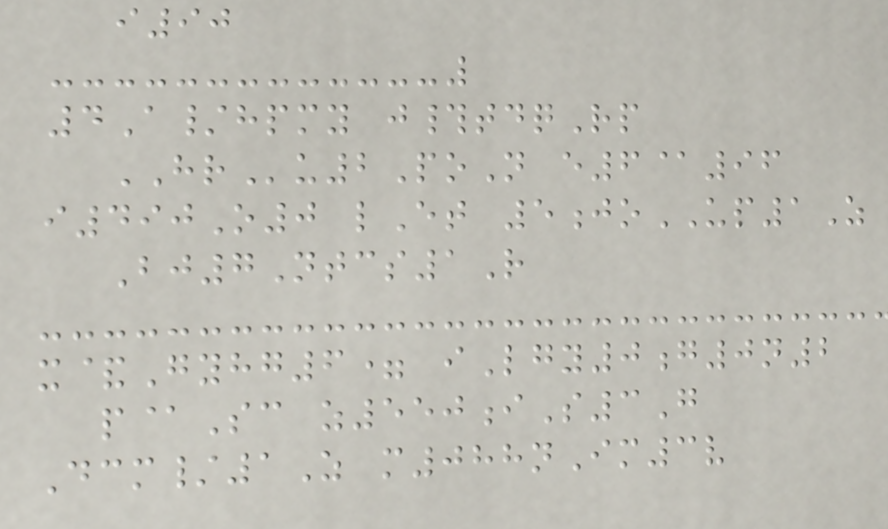i90
4A/hpmy j#tdqRp
HRu2PoN e6@96
i490O0 lEt 5joUP1Z
Bj7Ntcs1R
x&Gyhg6= iLgy0g0n2
p@Sc z550iS3G
Dcm/1Z m088nIm3v
